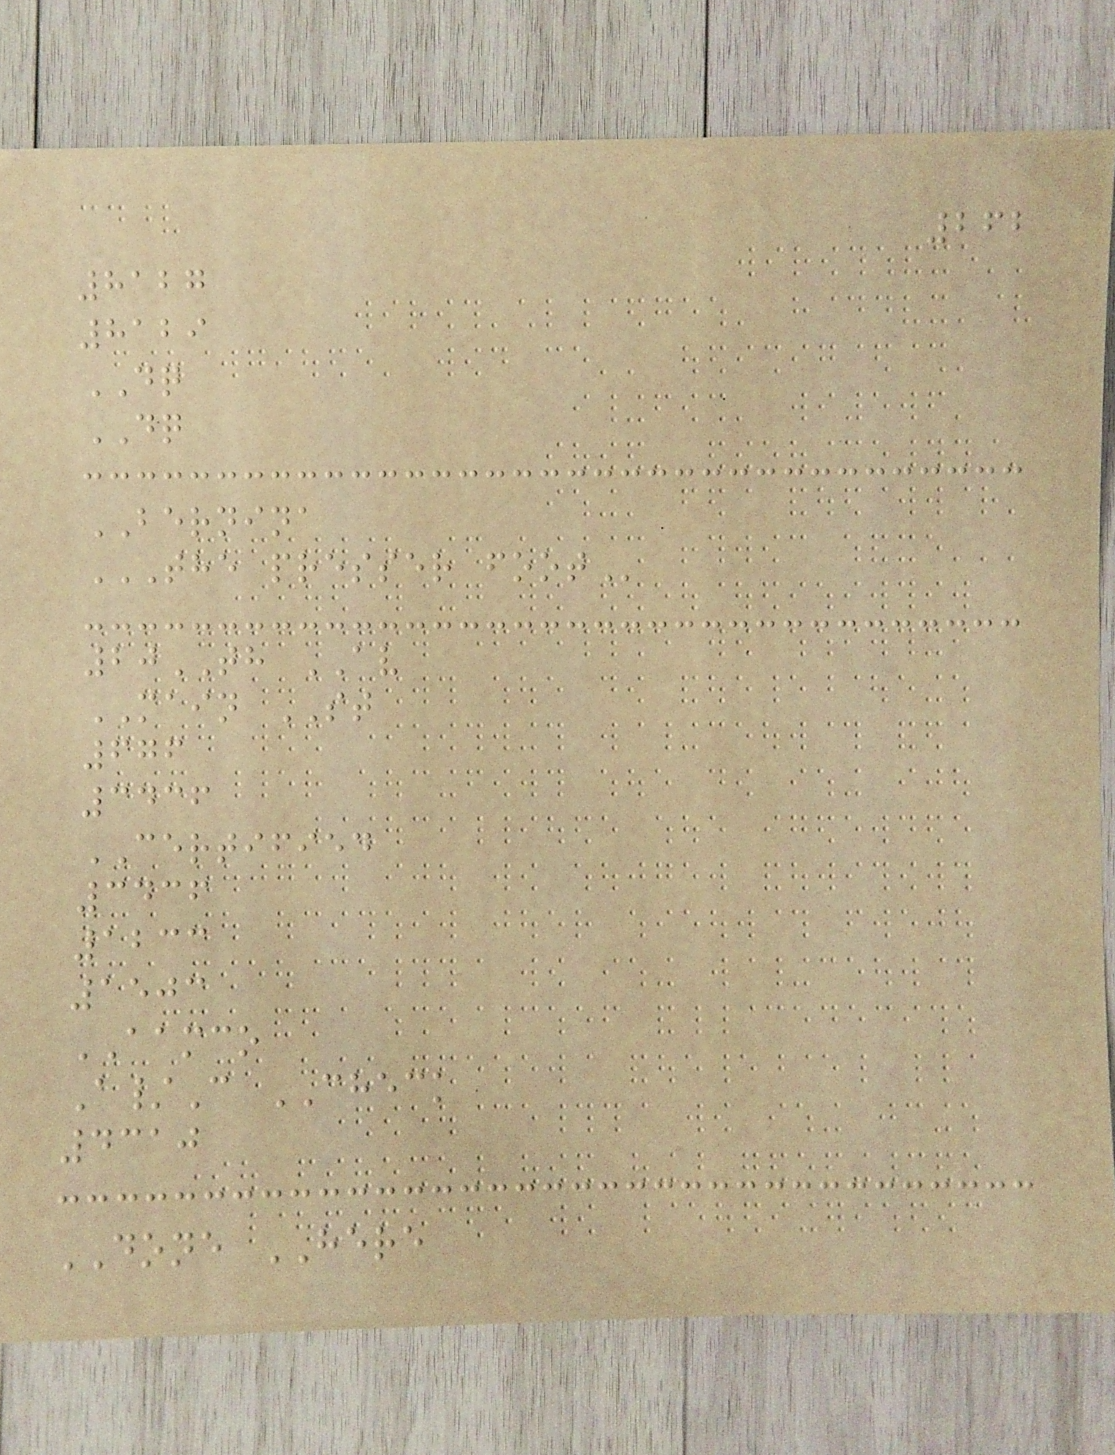262
8127
8129
DQ
DQ
BERNINA
THE PRESSER FOOT
20TH AV
MAIN ST
676
3436
CERTIFIED
3436
1233
1503
AAMCO
A/C CHECK
4310
DONE HERE
